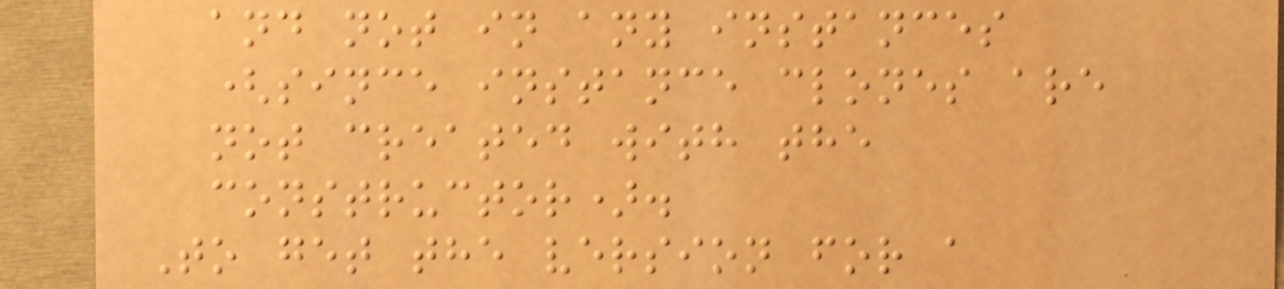and not in any instances
(since instance clones are
not created with the
constructor).
To get the version for a
